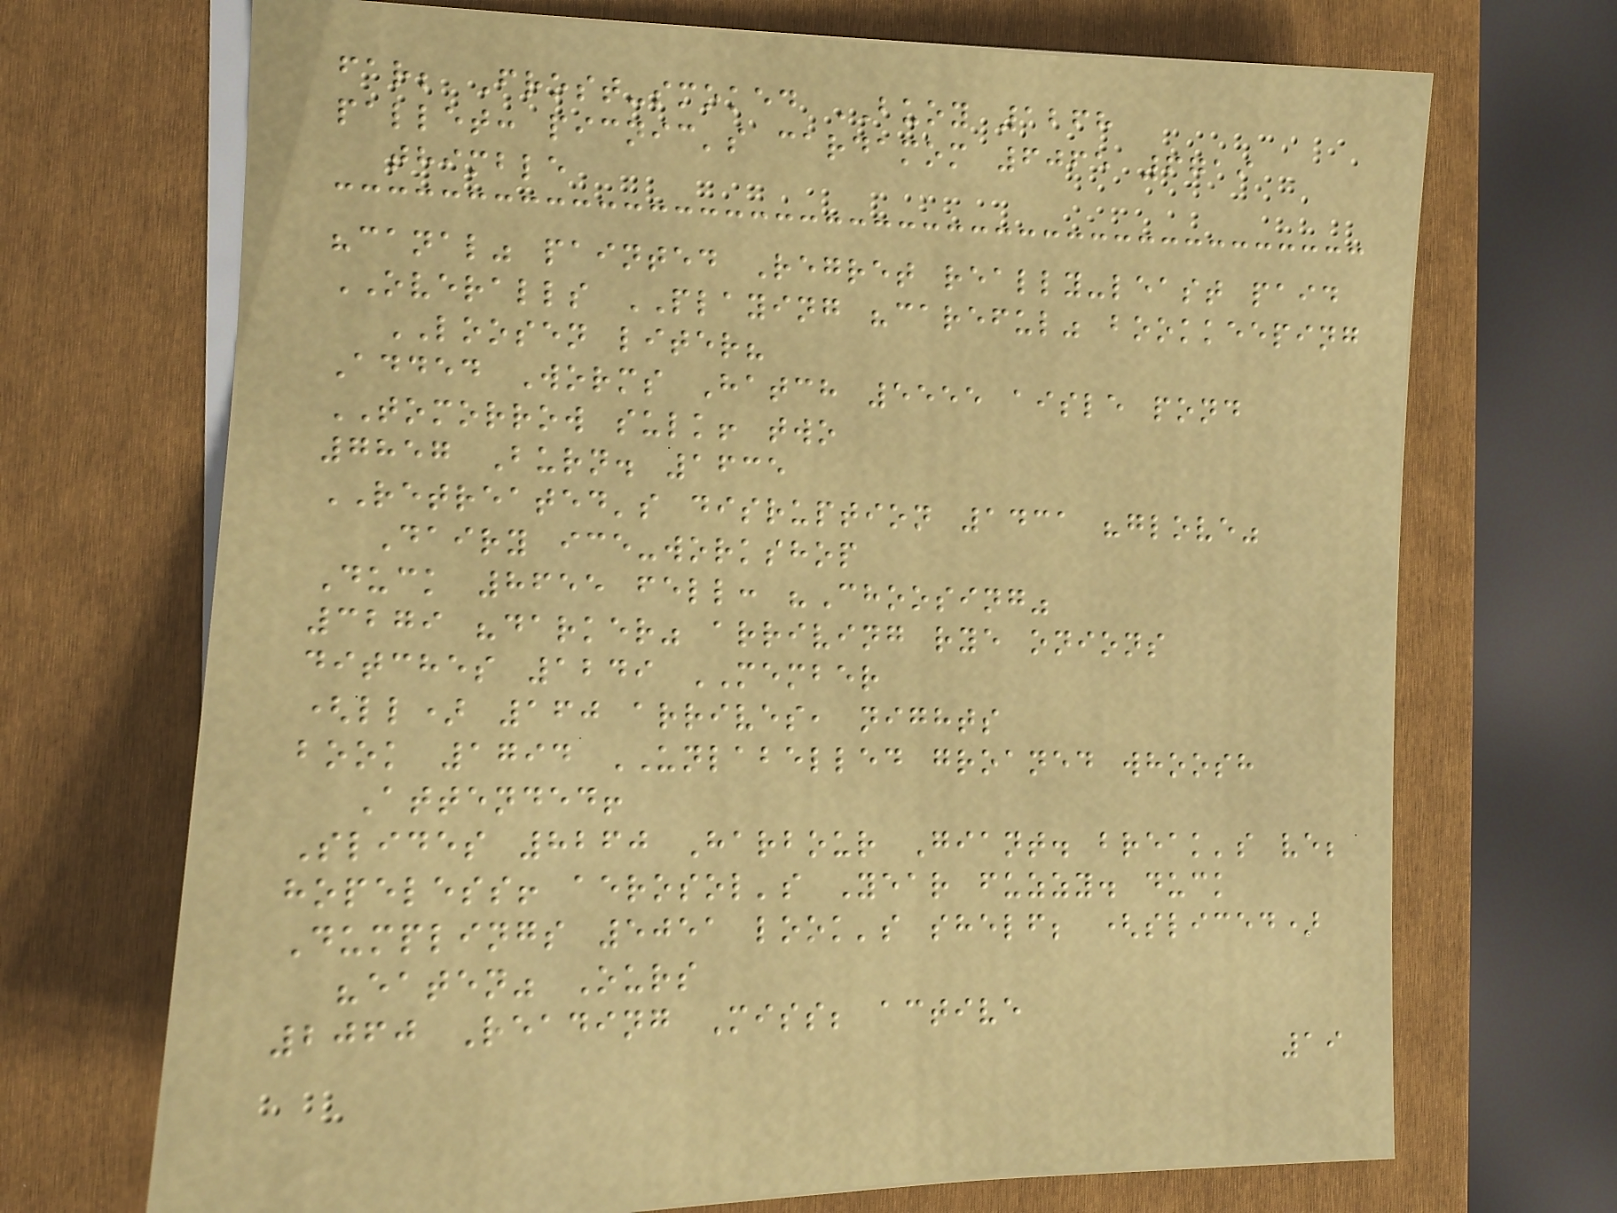far; Frost-smoked BUOY 1268
pallet: picnic's cardamom 6065 6719
thimble
"canal" painted Regret really-least paid
OVERALLS PLAYING "careful" bookkeeping
LOOSEN liter?
Added Worms Hatch 5555 aisle pond
TOMORROW sulk! two
7857 Burn. 1635
RETREATED's disruption 1431 "glove"
Dairy ice-workshop
Duck 8655 fell: "Choosing"
3279 "darker" arriving rye onions
ditches 1249 MEMBER
(ll) 160 arrives, nights
book 1794 UNLABELLED groaned whoosh
Attended!
Slides 8260 Harbour Giant. break's ve;
hopeless! aerosol's Year fuzzy. duck
Dumplings 5051 look's shelf; (sliced)
"eaten" Ours
2060 Reading Miss; active
19
